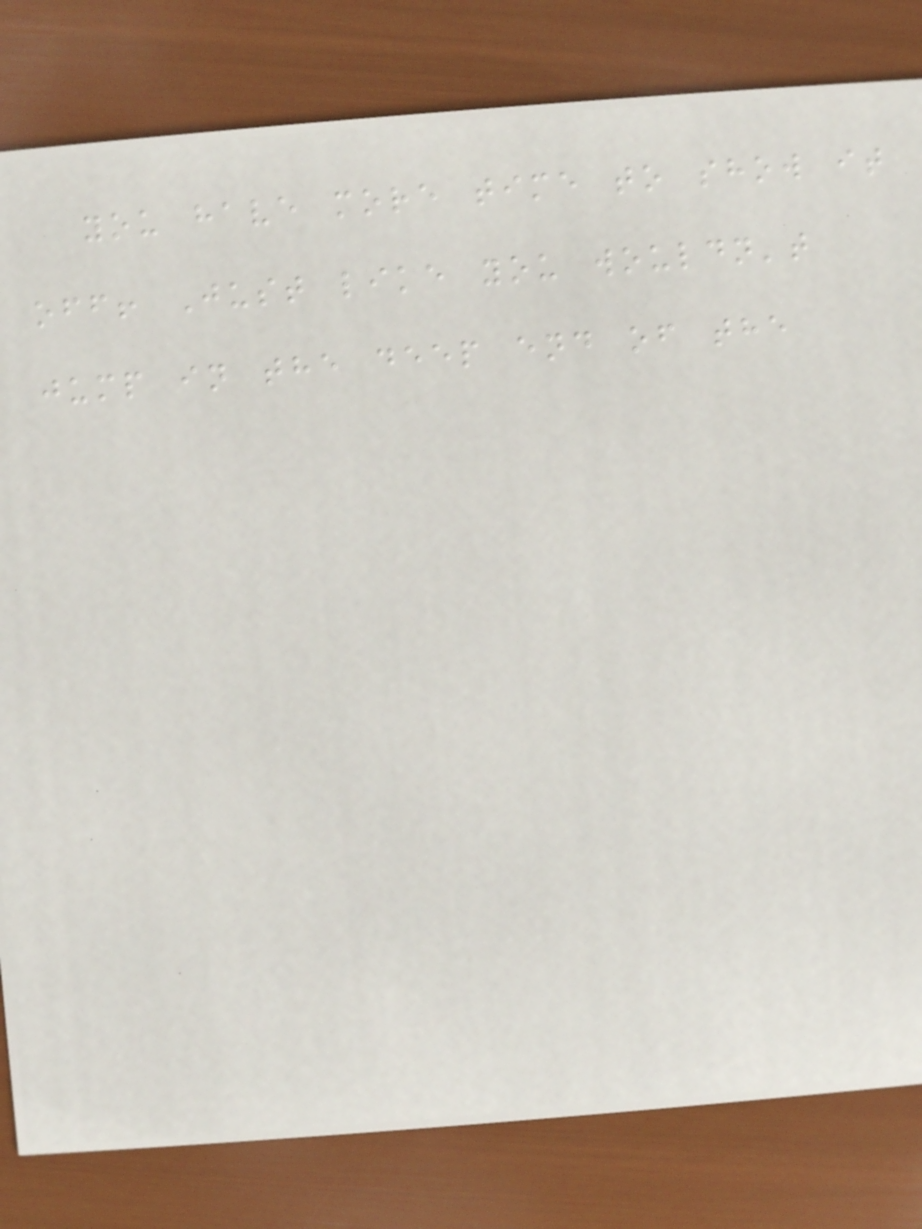you have more time to show it
off! Just like you wouldn't
jump in the deep end of the
